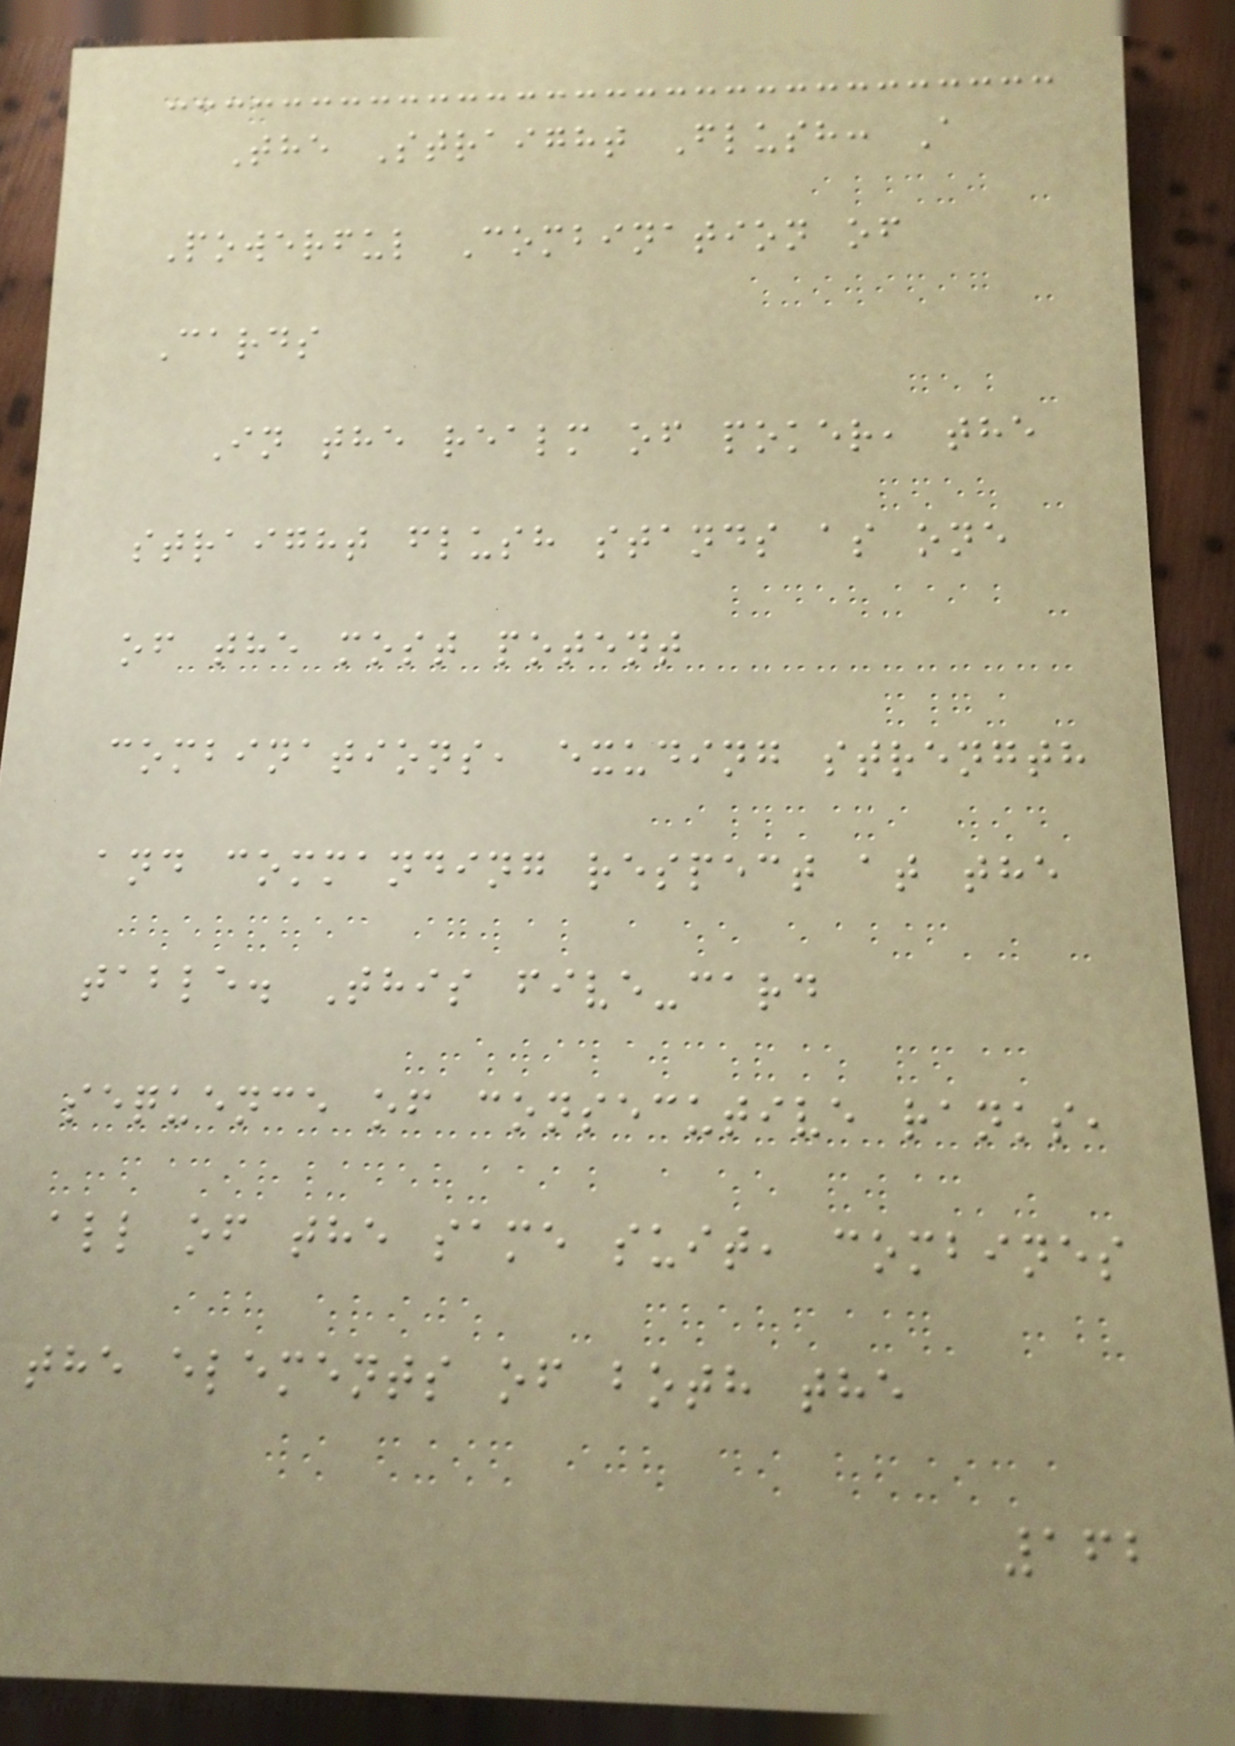The Straight Flush: A
Powerful Combination of
Cards
In the realm of poker, the
straight flush stands as one
of the most potent
combinations, exuding strength
and commanding respect at the
table. This five-card
sequence of consecutive ranks,
all of the same suit, combines
the elements of both the
162
